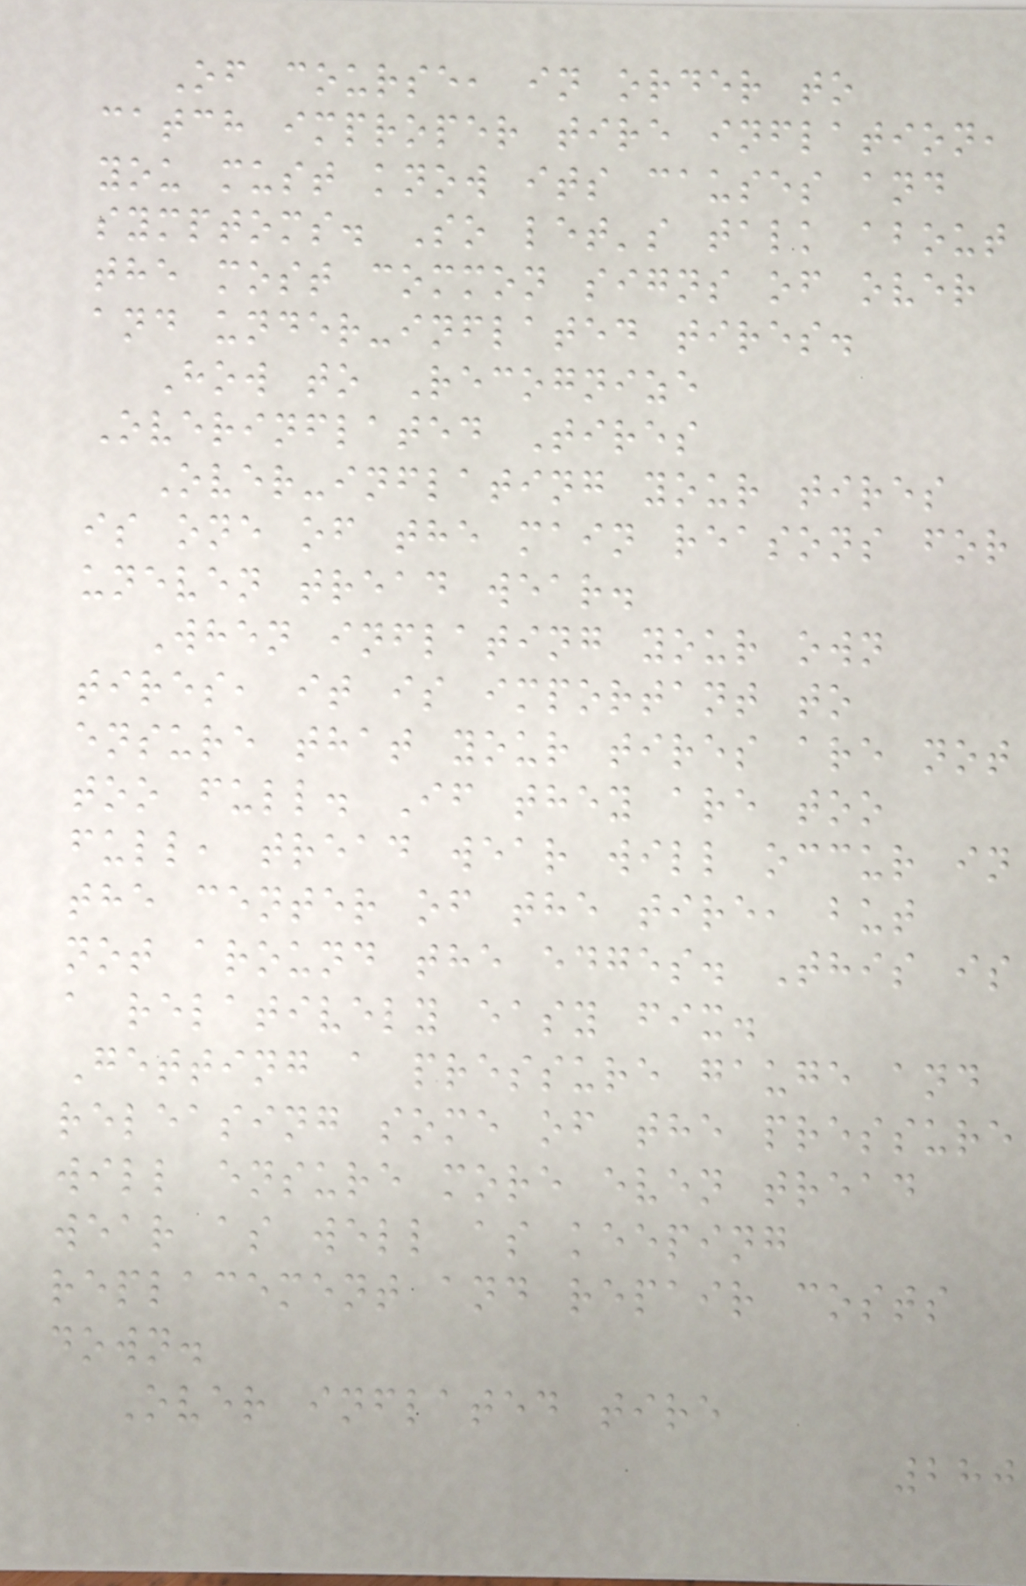Of course, in order to
catch improper tire inflation,
you must know its causes and
symptoms. So let's talk about
the most common signs of over
and under-inflated tires.
How to Recognize
Overinflated Tires
Over-inflating your tires
is one of the main reasons for
uneven tread wear.
When inflating your own
tires, it is important to
ensure that your tires are not
too full. If they are too
full, tread wear will occur in
the center of the tire, but
not around the edges. This is
a relatively easy fix.
Getting a pressure gauge and
releasing some of the pressure
will ensure more even tread
wear as well as keeping
replacement and repair costs
down.
Over inflated tire
280
